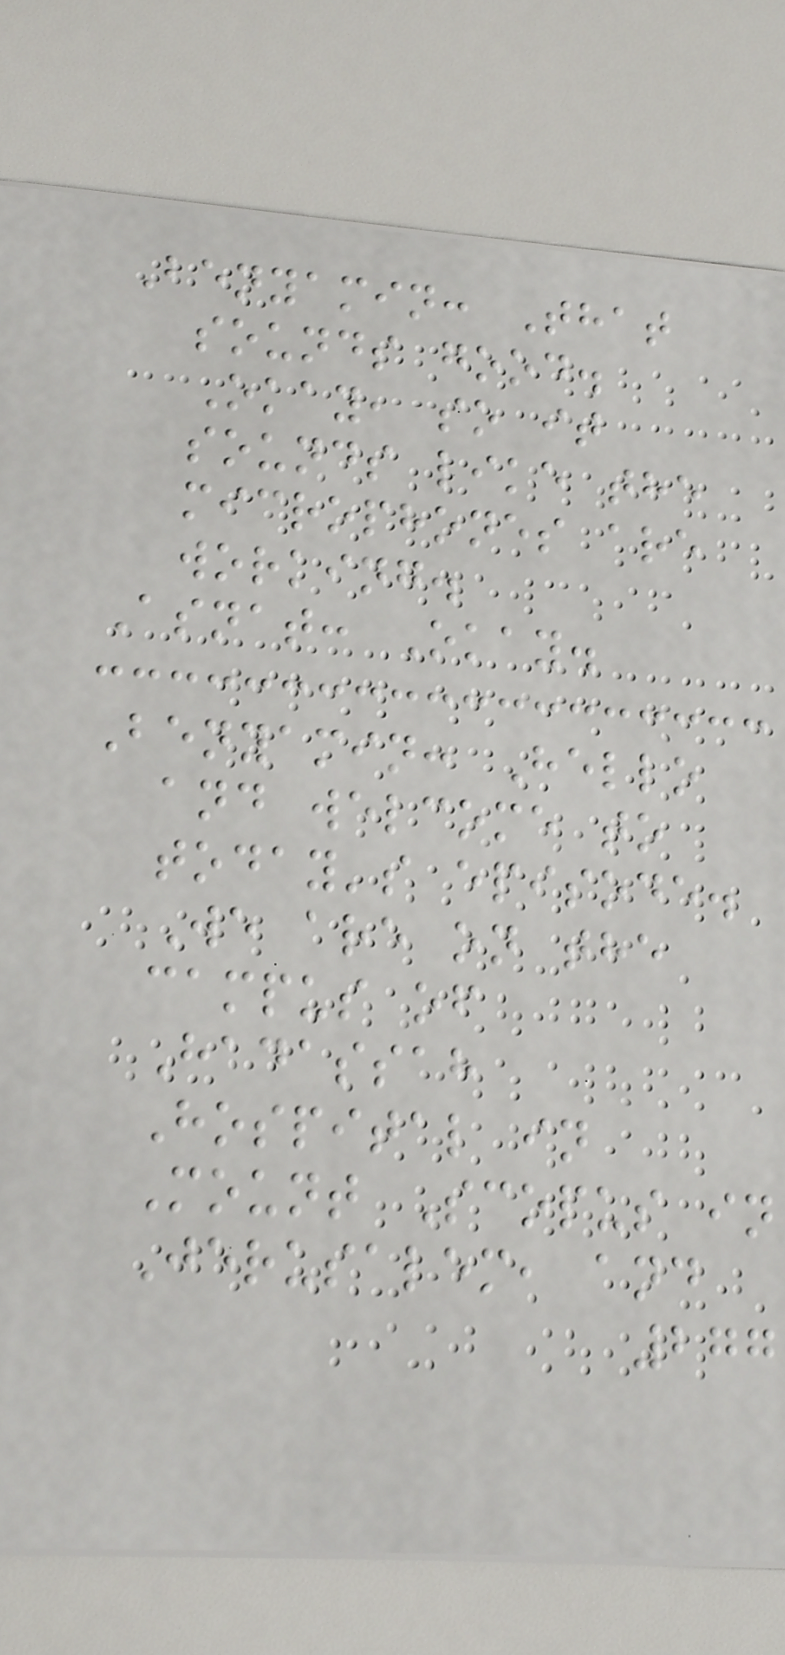Benyamin: That
sounds good.
Okay, so it
sounds like the
microphones are
working.
Asnat: Okay.
Benyamin: Hello
and welcome to
today's episode.
We are on the
campus of
Hadassah
Hospital in
Mount Scopus in
Jerusalem, and
277
